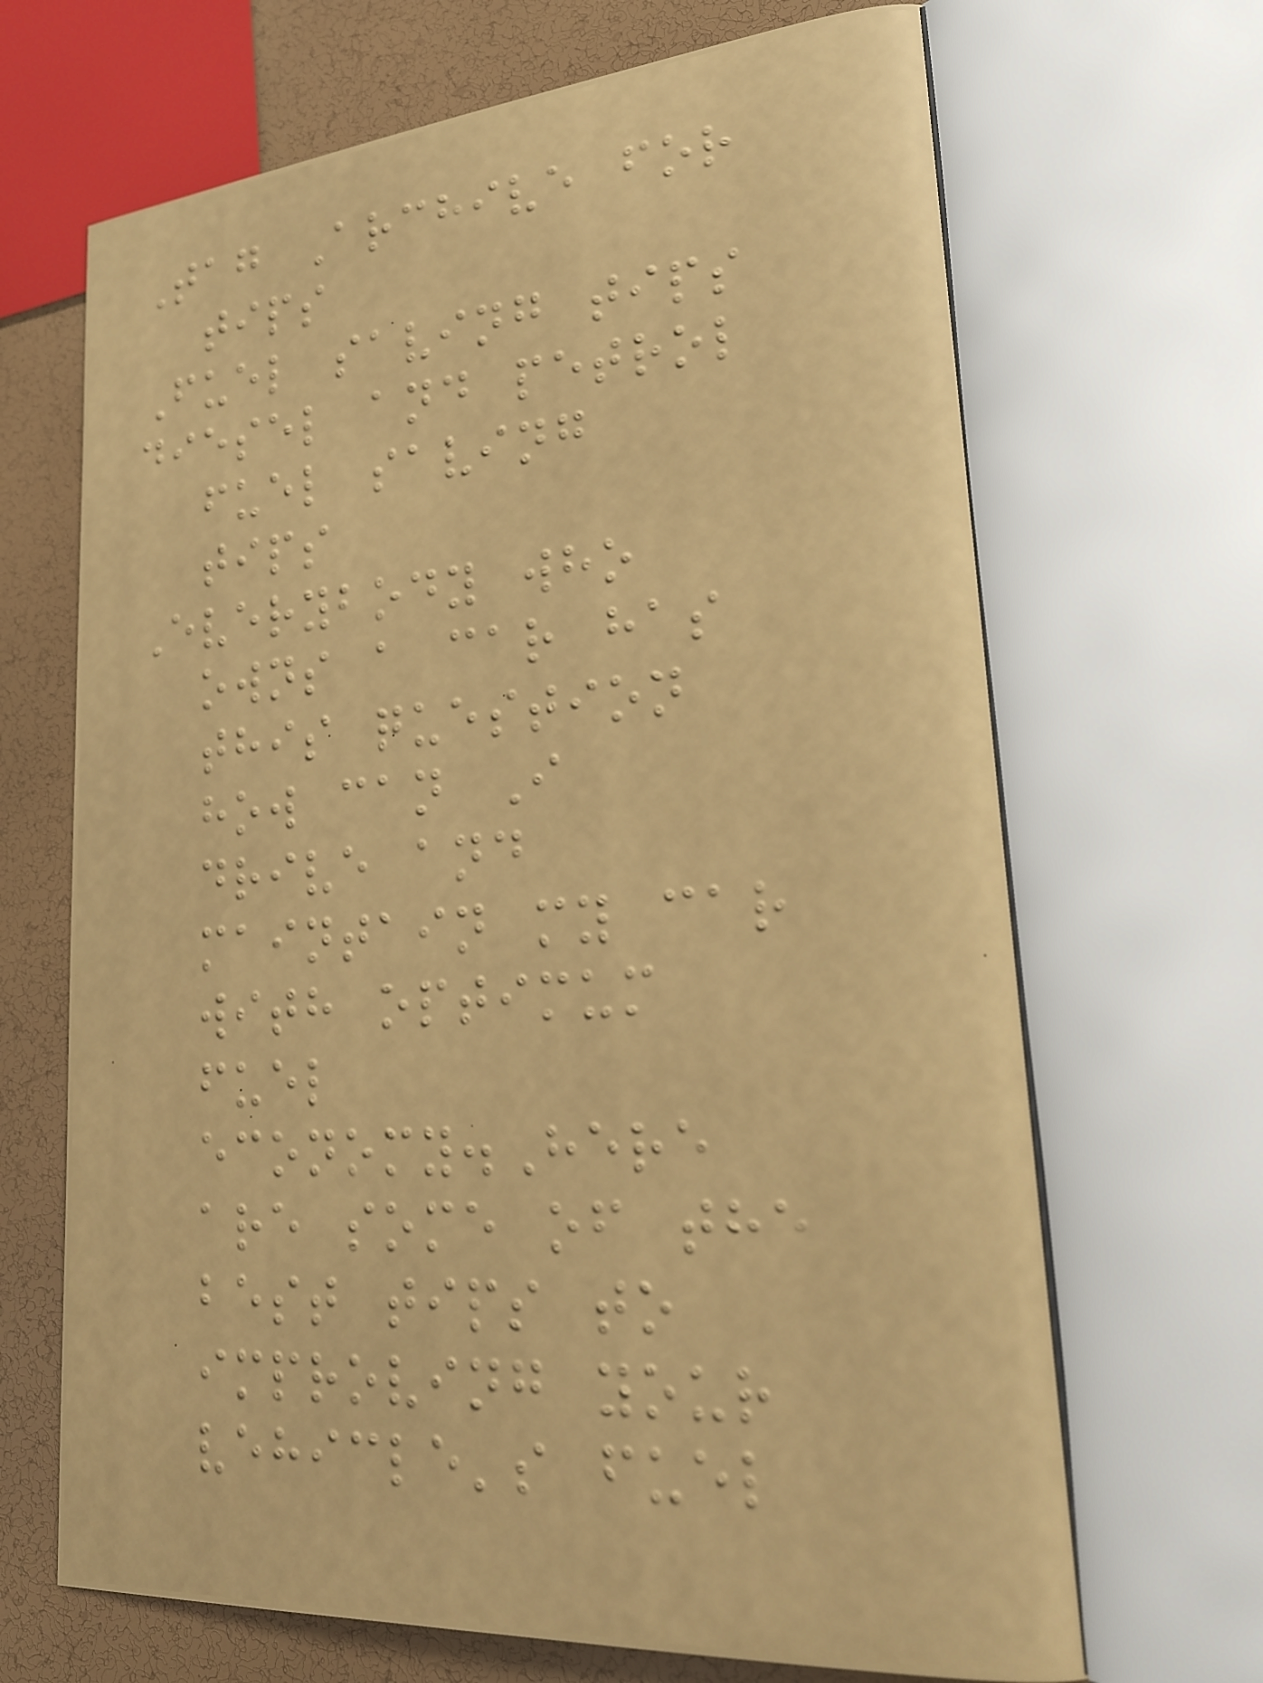Tag Archive for
tips
Fuel saving tips
diesel and petrol
fuel saving
tips
Everybody who
owns a car has
this question
how can I
drive and
maintain my car
with optimum
fuel
economy.Here
are some of the
best tips to
improving your
vehicle's fuel
